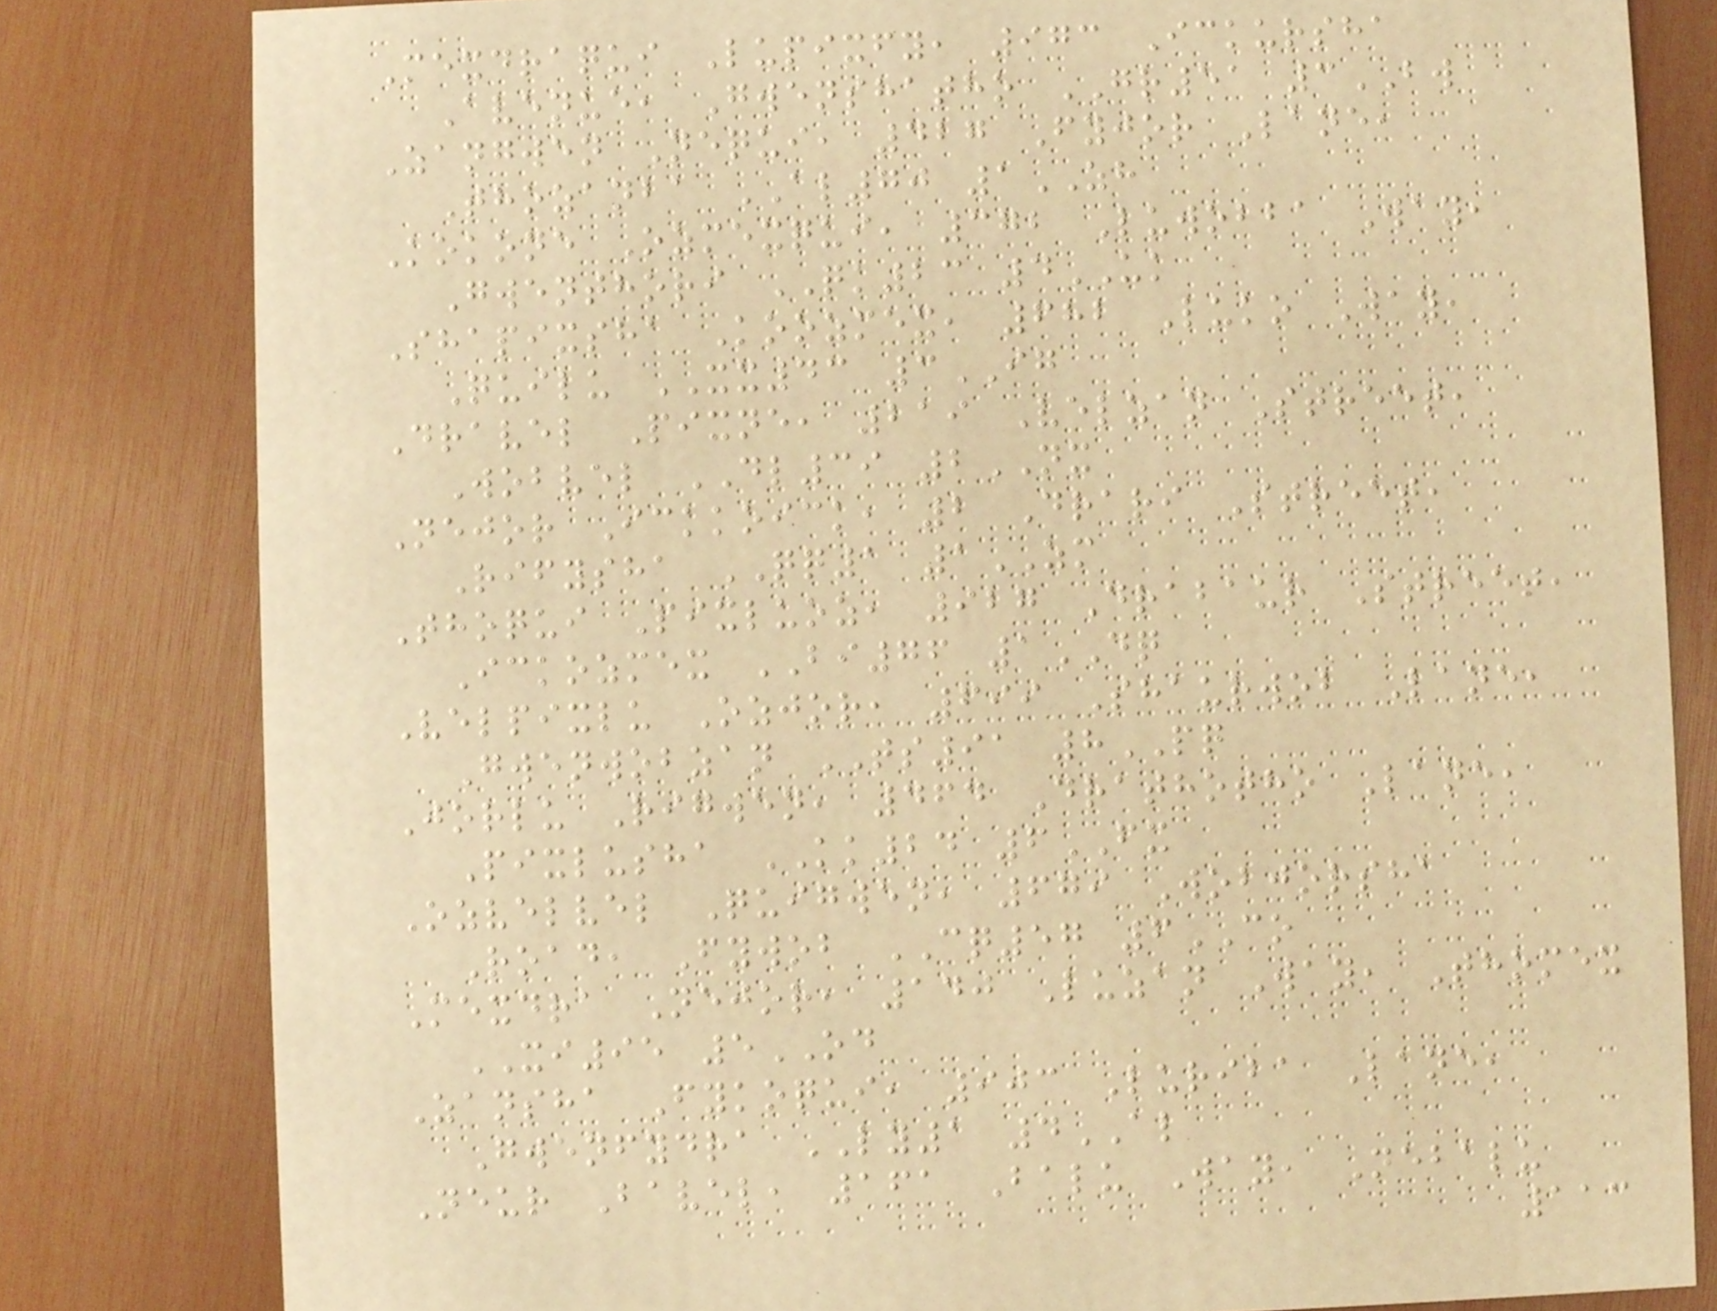Mexdraqui Lupixfy, 973 Ickursha
Avenue, Gwenshatho GR51 3BW
Zangwen Nequi, 427 Fyjor Lane,
Thozanba AL70 1ZH
Kokone Ozmexqui, 372 Luwobba Way,
Gwenthori QK23 4UK
Shapixsha Koozmex, 682 Luko Way,
Quilu XX43 3IG
Dravel Pixne, 219 Velzan Street,
Wobvel DL39 2NX
Nejor Ickkoick, 2 Drari Street,
Rifysha QQ1 1ZM
Thoqui Pixluoz, 927 Drabaur Street,
Ickozmex BI76 1DQ
Velpixlu Ozjor, 699 Shaurwob Lane,
Gwenwobzan TS91 8PQ
Jorlu Rigwen, 464 Drathotho Lane,
Pixlusha KK24 6FX
Ozvelvel Quigwen, 679 Wobjorsha
Road, Fywob CQ57 6CO
Mexdra Nejor, 140 Luzan Way, Thomex
XI95 5OD
Zansha Fykoqui, 903 Luriba Lane,
Gwenfydra LY1 4AL
Neur Bavel, 161 Balu Way, Nebalu
113
